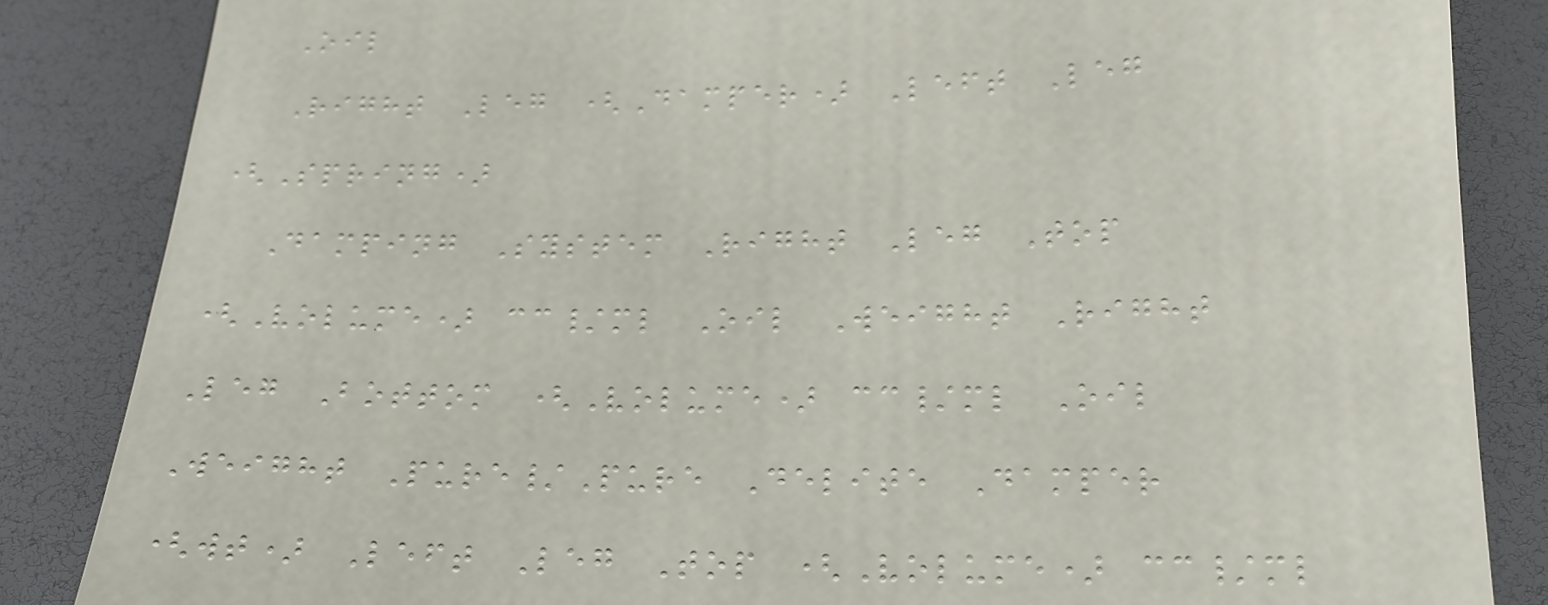Oil
Right Leg (Damper) Left Leg
(Spring)
Damping System Right Leg Top
(Volume) cc/ml Oil Weight Right
Leg Bottom (Volume) cc/ml Oil
Weight Pure/Pure Delite Damper
(wt) Left Leg Top (Volume) cc/ml
